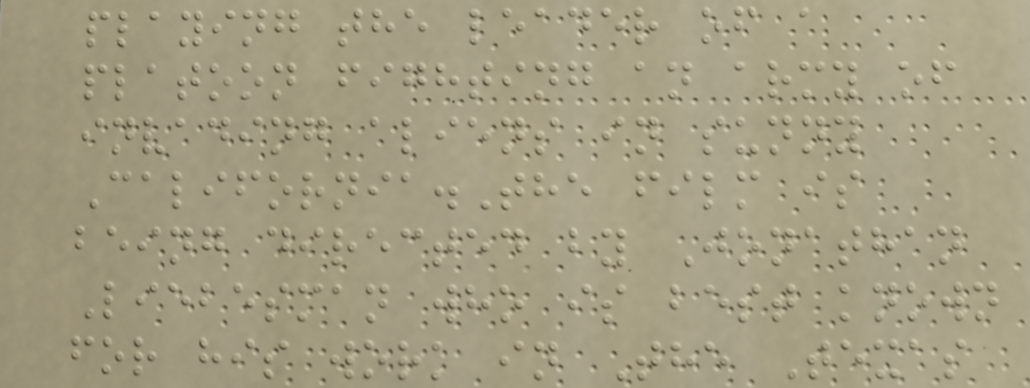playing the leader of a
platoon fighting an army of
invading aliens in sunny
California.The film is
being directed by Jonathan
Liebesman who is best known
for his work in The Texas
